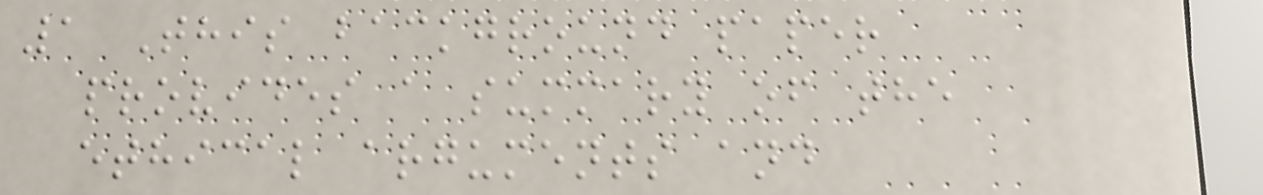1 This background paper
provides a summary of the
ethical arguments and
